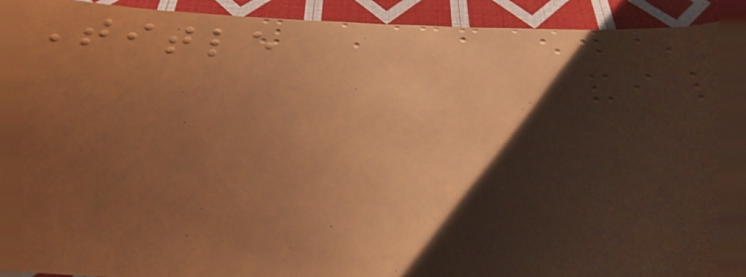Title
